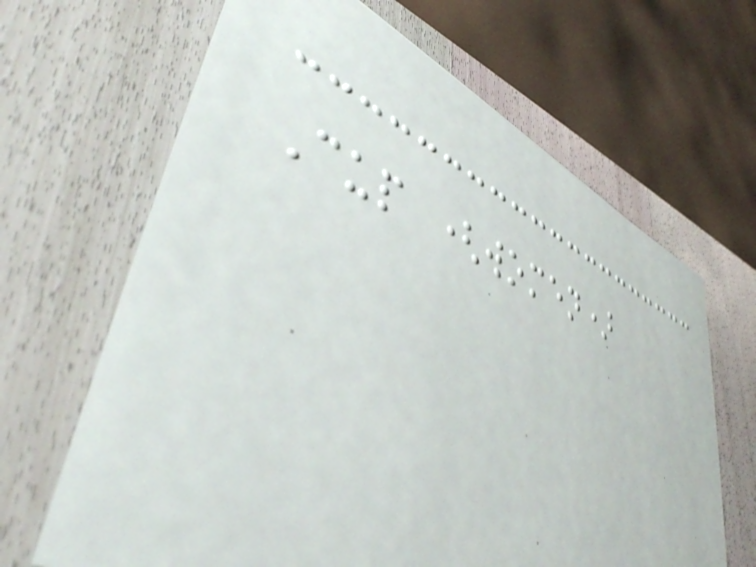Cup (women)
